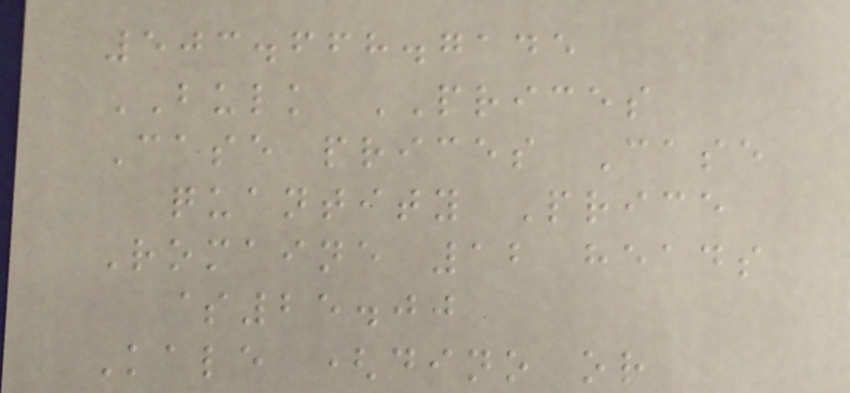503.668.7145
BULK PRICES
Case prices Case
quantity Price
Romaine 12 heads
$25.00
Kale (dino or
